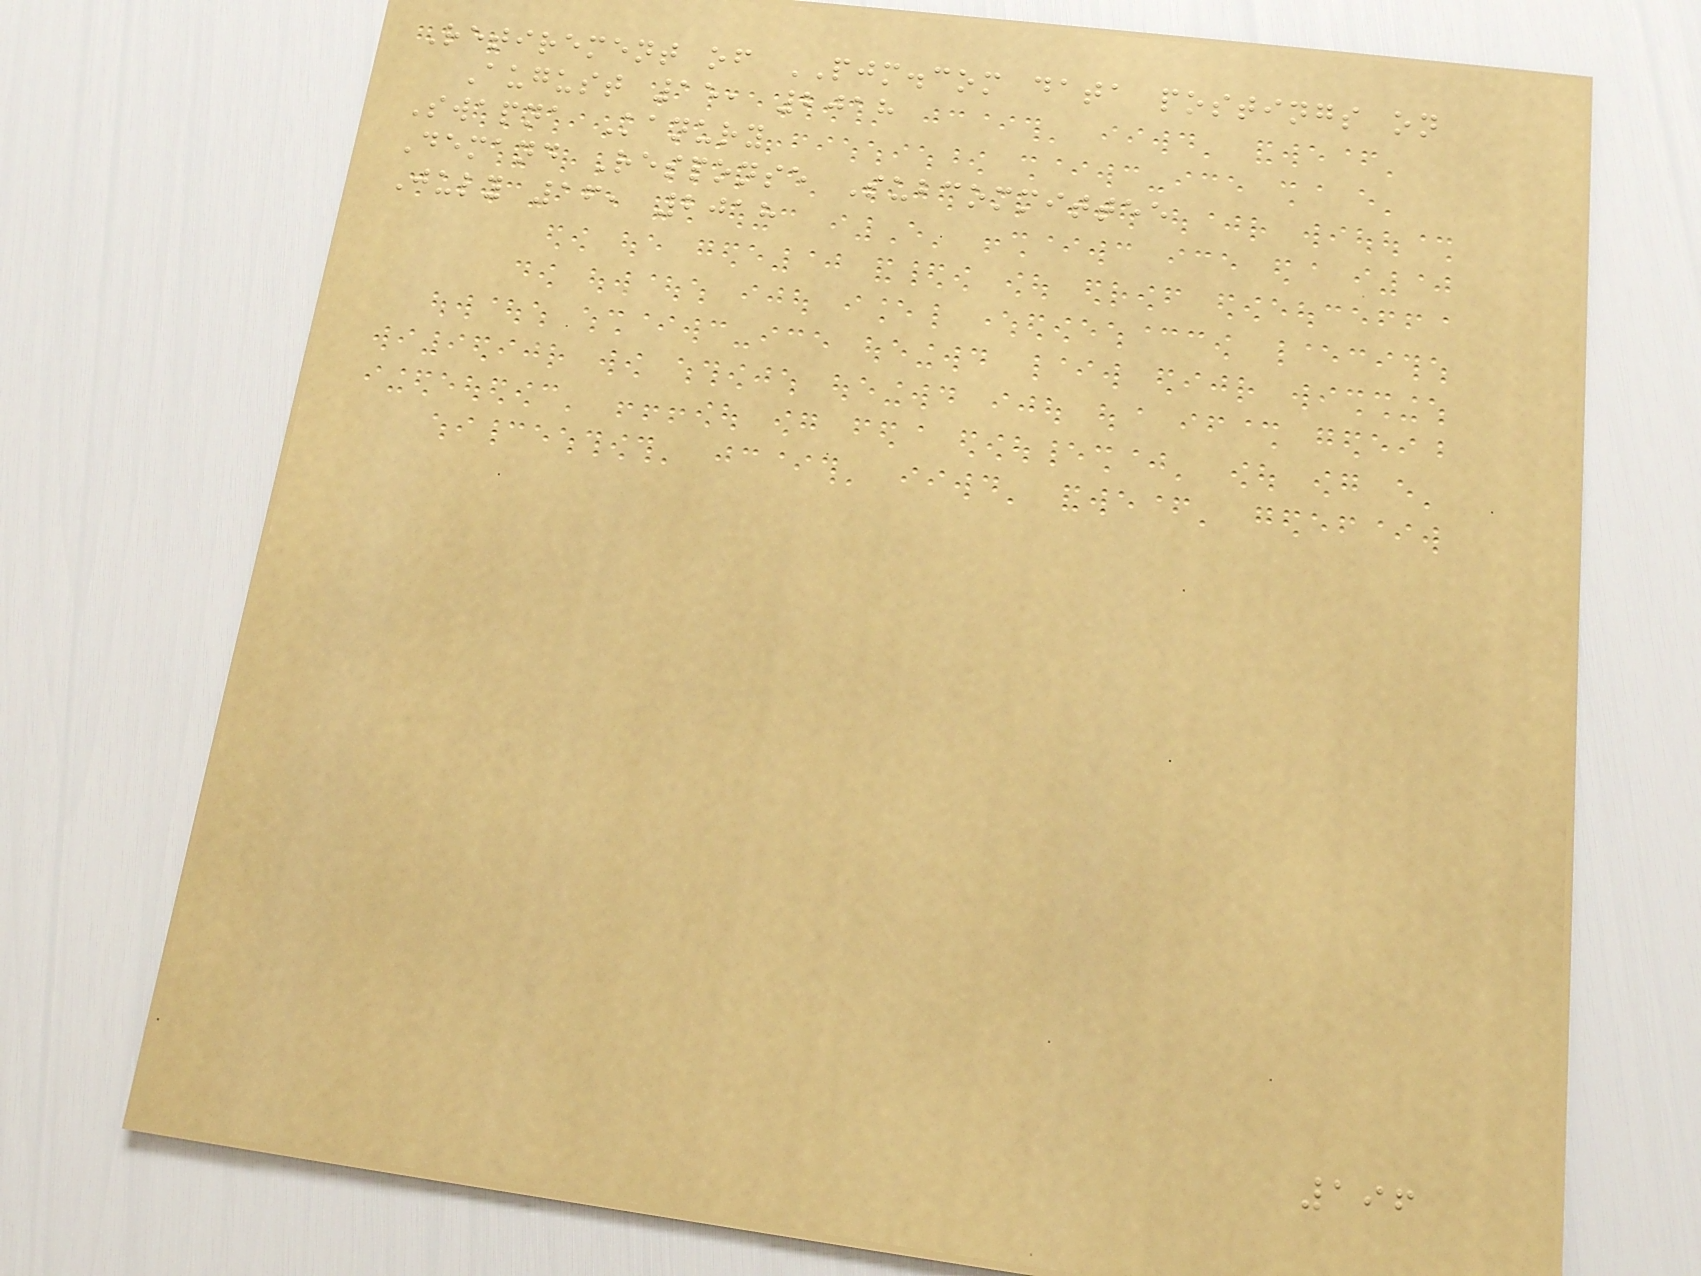Retirement of PJM.com data postings on
August 15, 2018
Swapna Kanury
Demand Response Subcommittee
July 16, 2018
196
